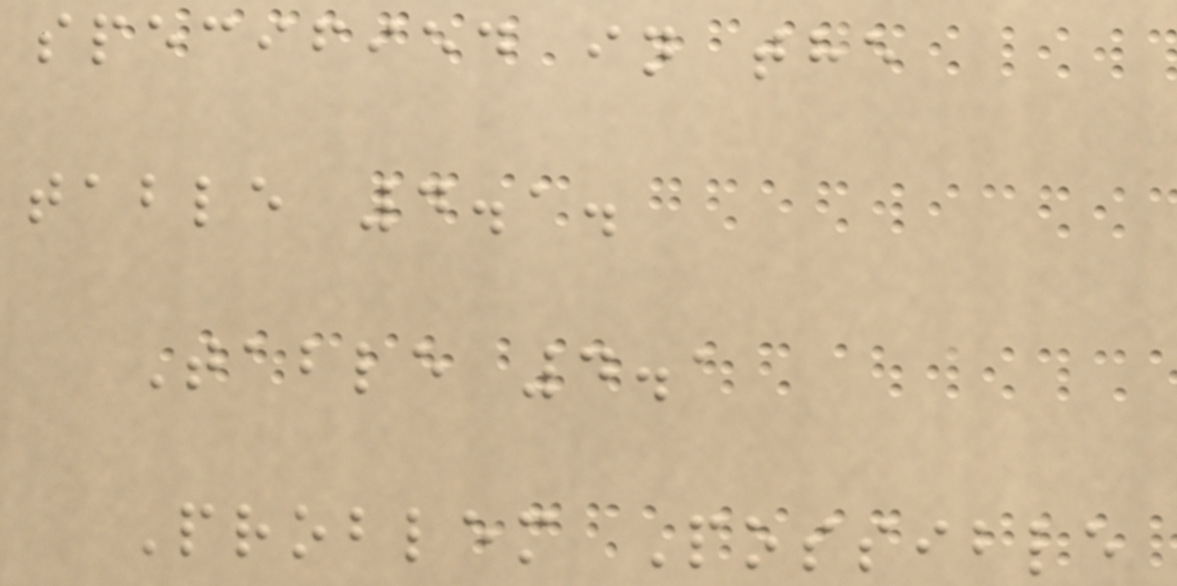specified in the
table 4.1.
Table 4.1
Problem Possible
